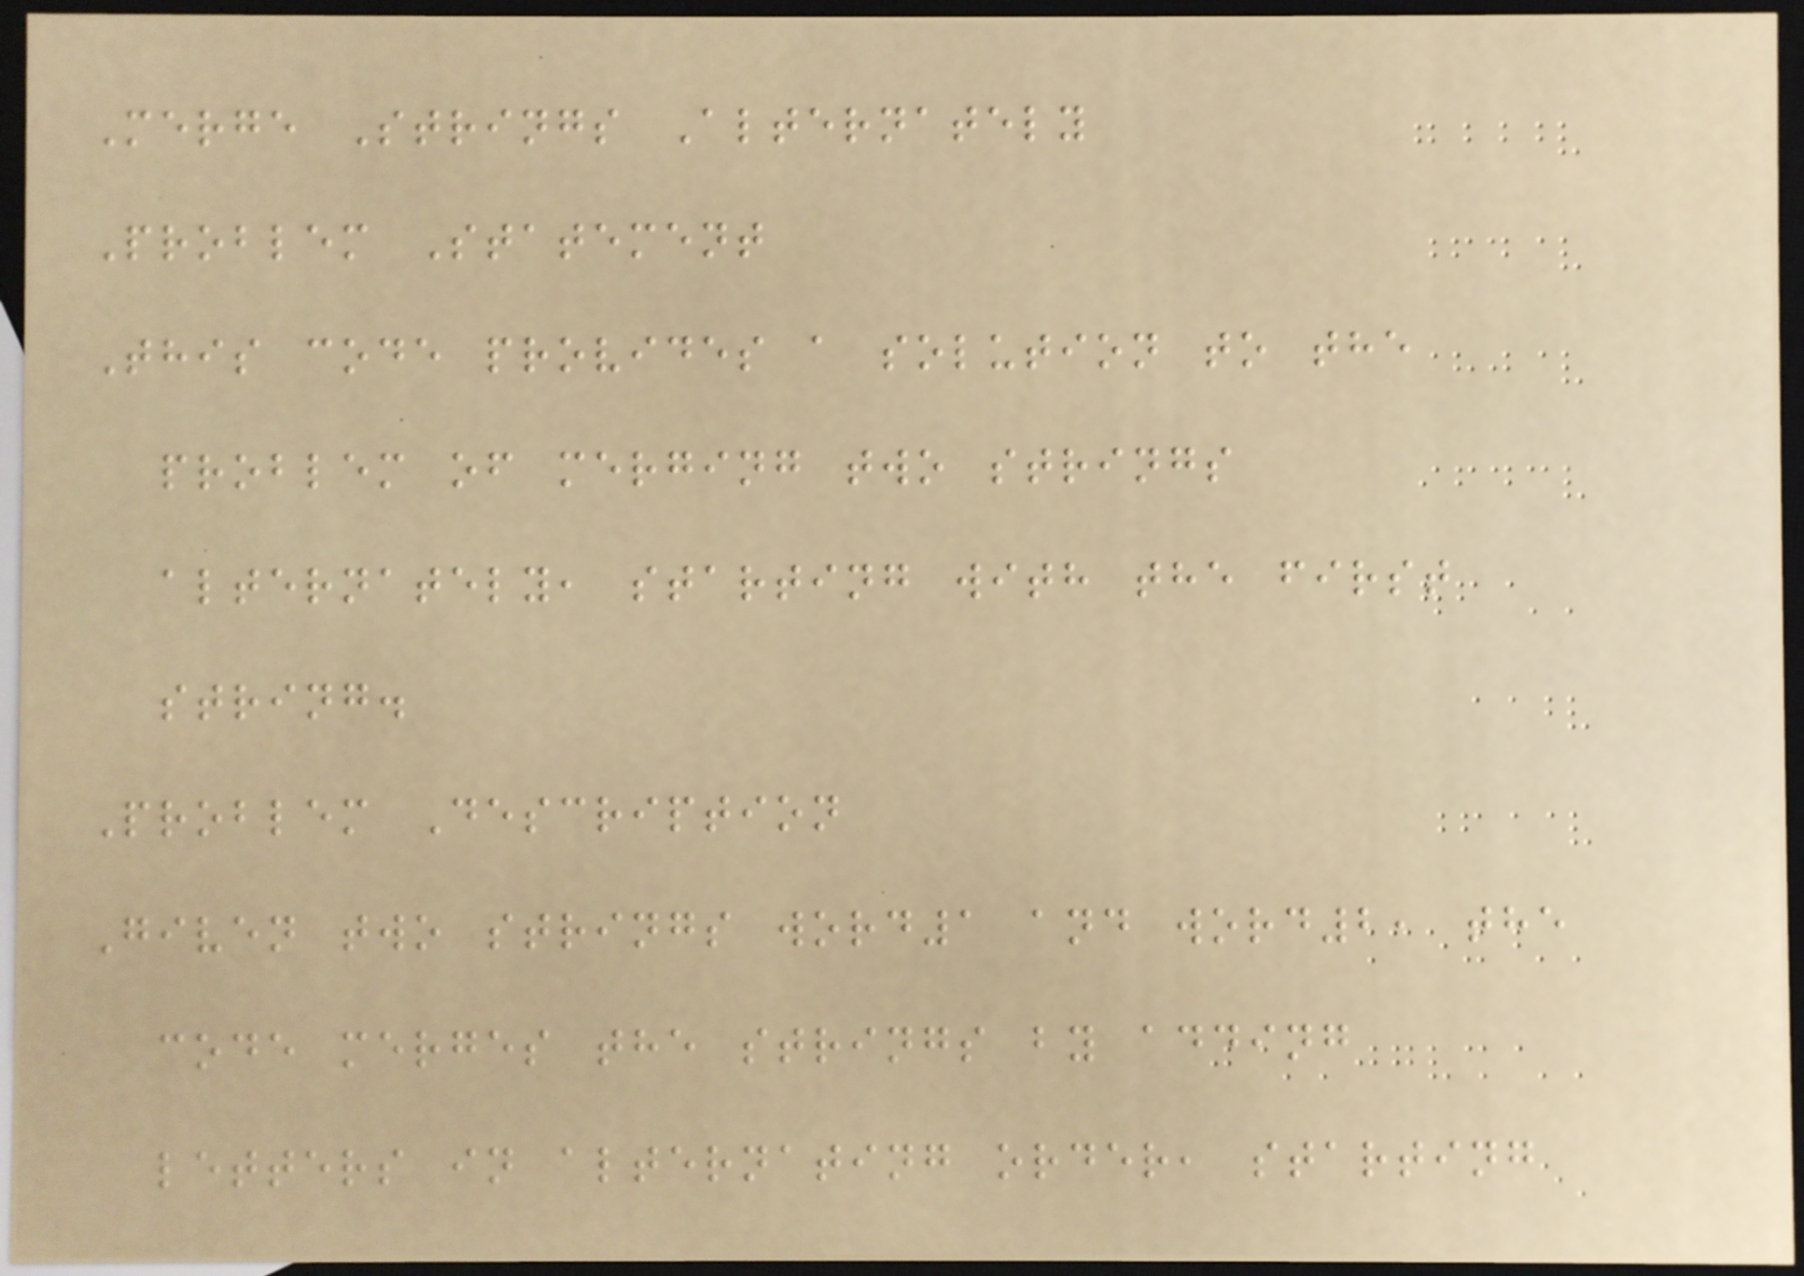Merge Strings Alternately
Problem Statement
This code provides a solution to the
problem of merging two strings
alternately, starting with the first
string.
Problem Description
Given two strings word1 and word2, the
code merges the strings by adding
letters in alternating order, starting
